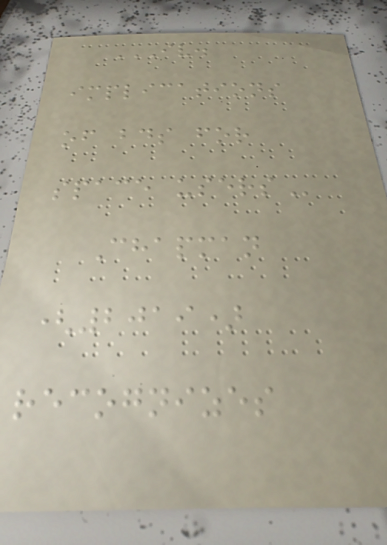IV.
IMPLICATIONS
OF BDS FOR
SPACE USERS
Chapman
(2019)
recognizes
